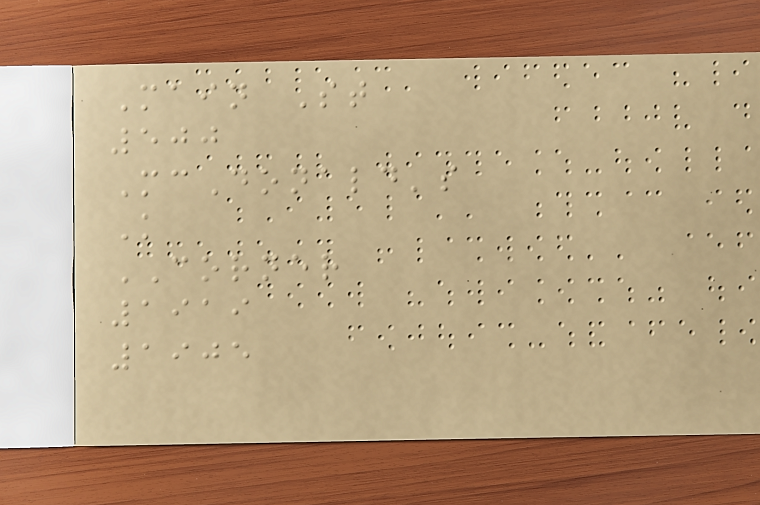Main St
500
McDonald's
K
CORNER
1919
1905
